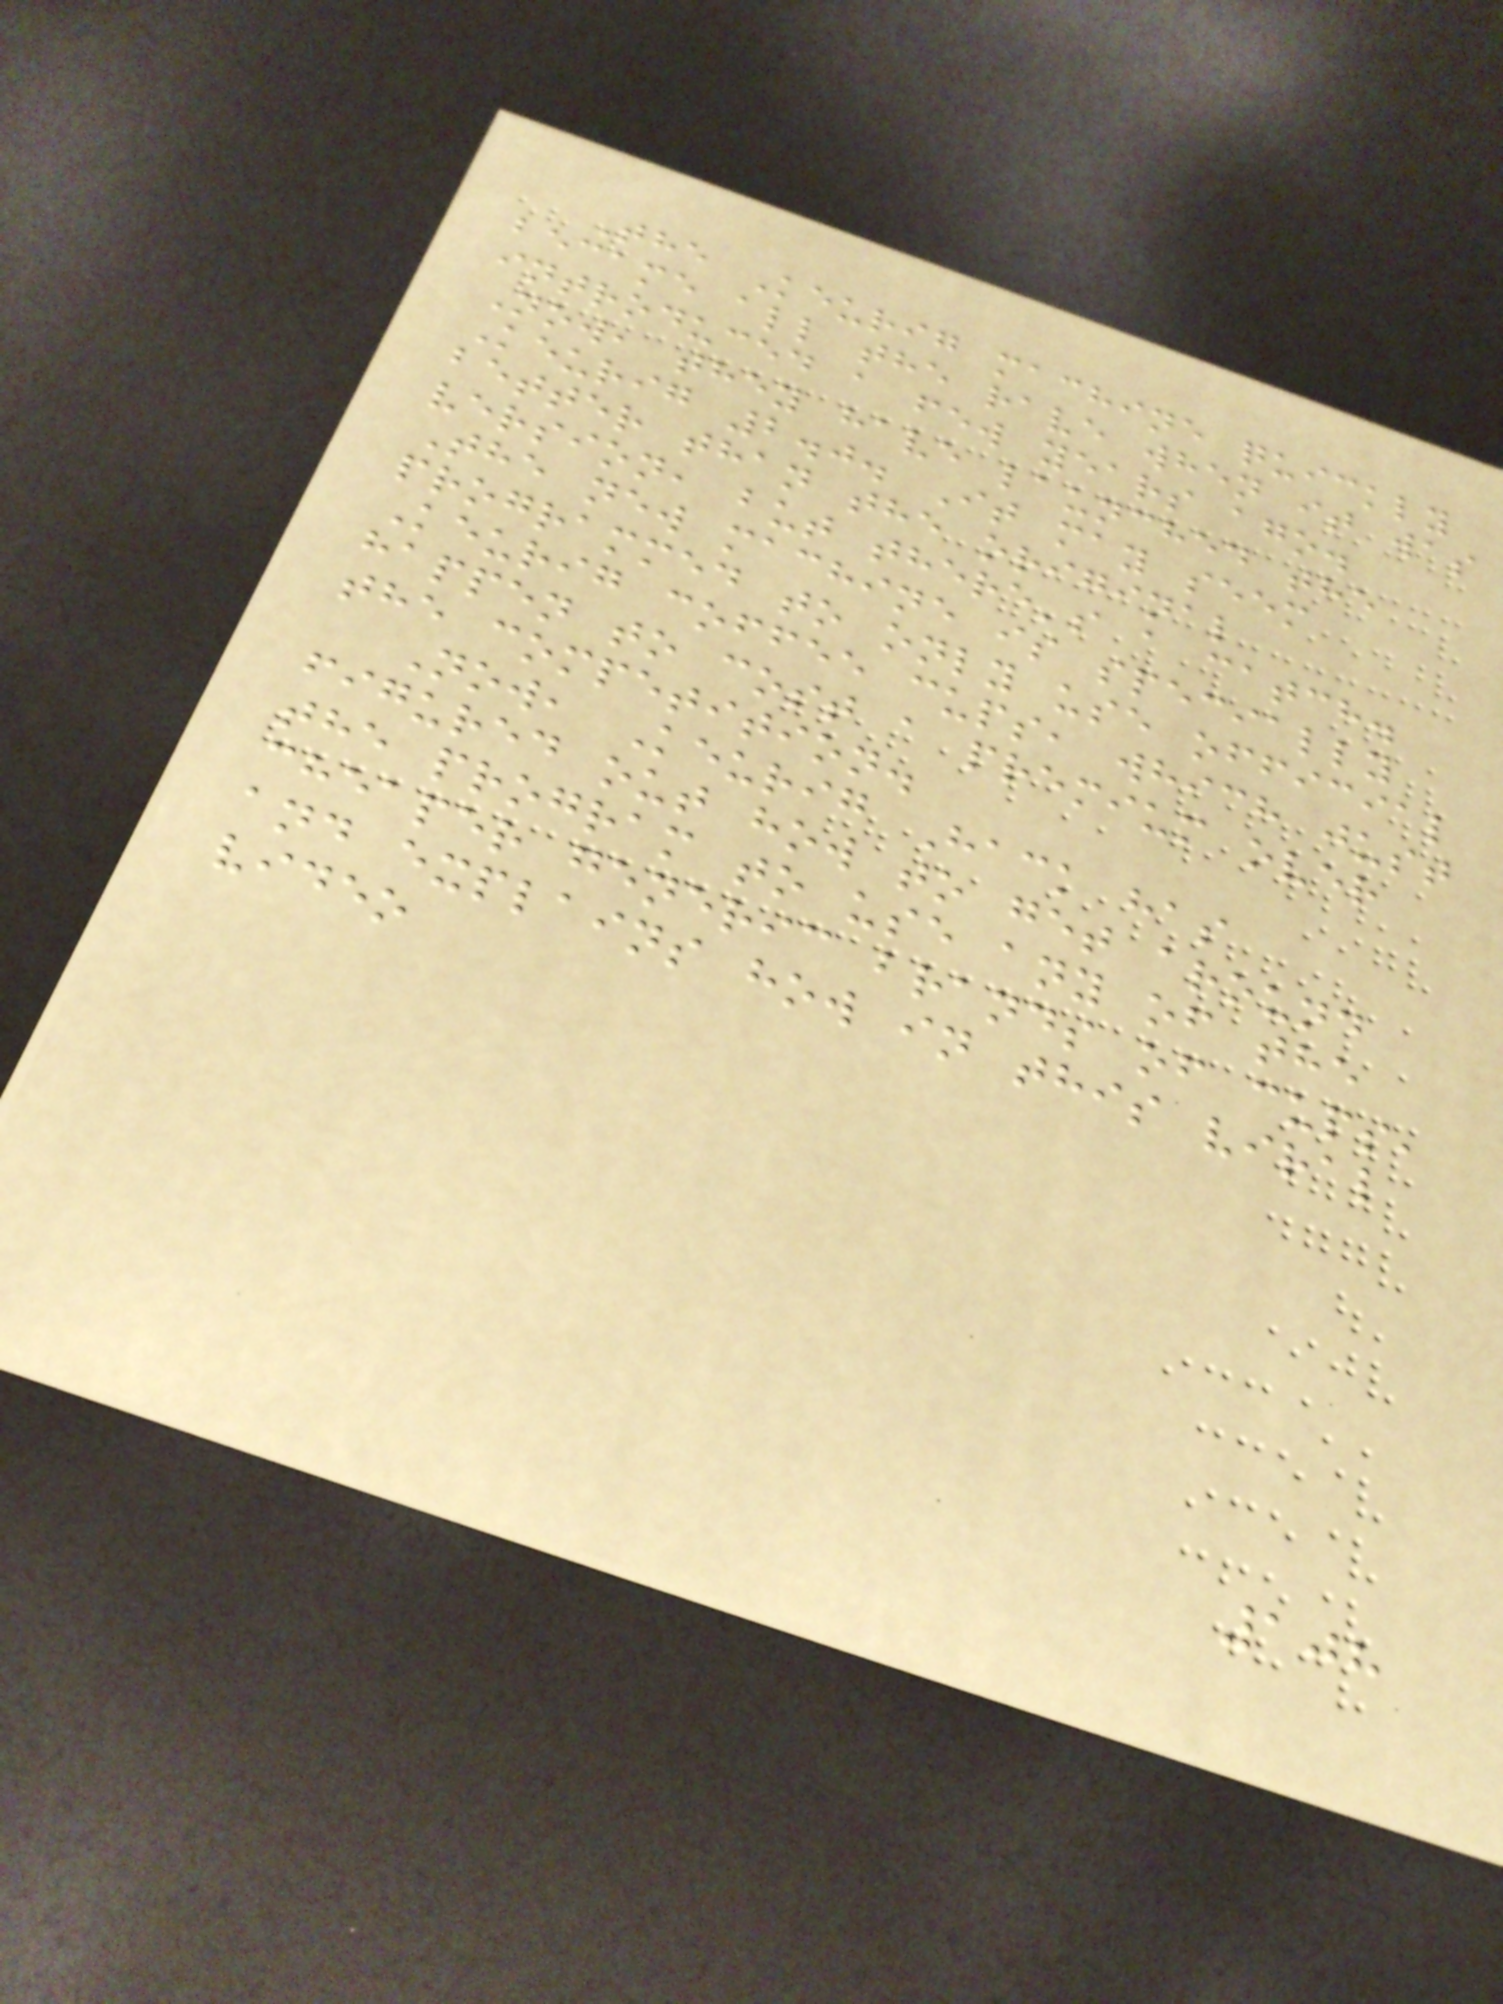The Keurig machine quickly
became all the rave when it was
introduced a few years ago.
Now, they have launched the
Keurig 2.0. It may seem
better than the original
version, but there's a catch.
The new machine is specially
programmed to only use official
Keurig coffee cups, which just
happen to cost a premium over
the competition.
Now, Keurig Hack has
figured out how to get around
the program to use any of the
cheaper generic brands of cups,
and explains how in this viral
video
108
